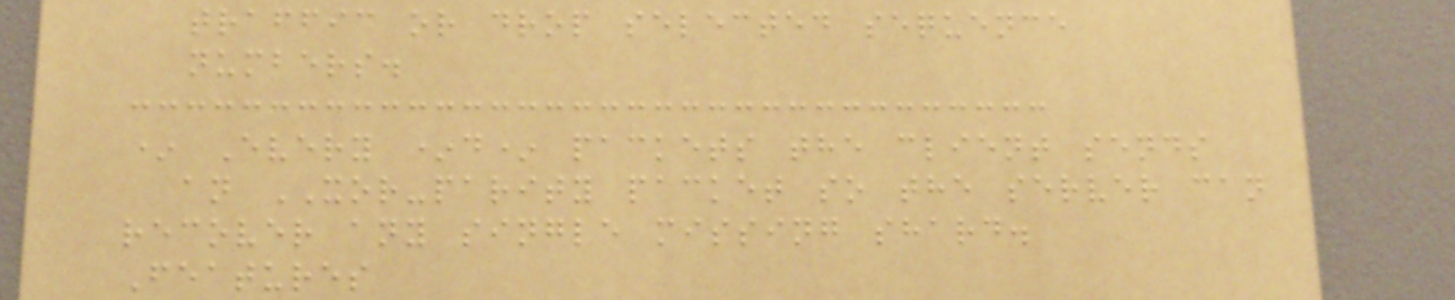traffic or drop selected sequence
numbers.
* Every *d* packets the client sends
an XOR-parity packet so the server can
recover any single missing shard.
Features
